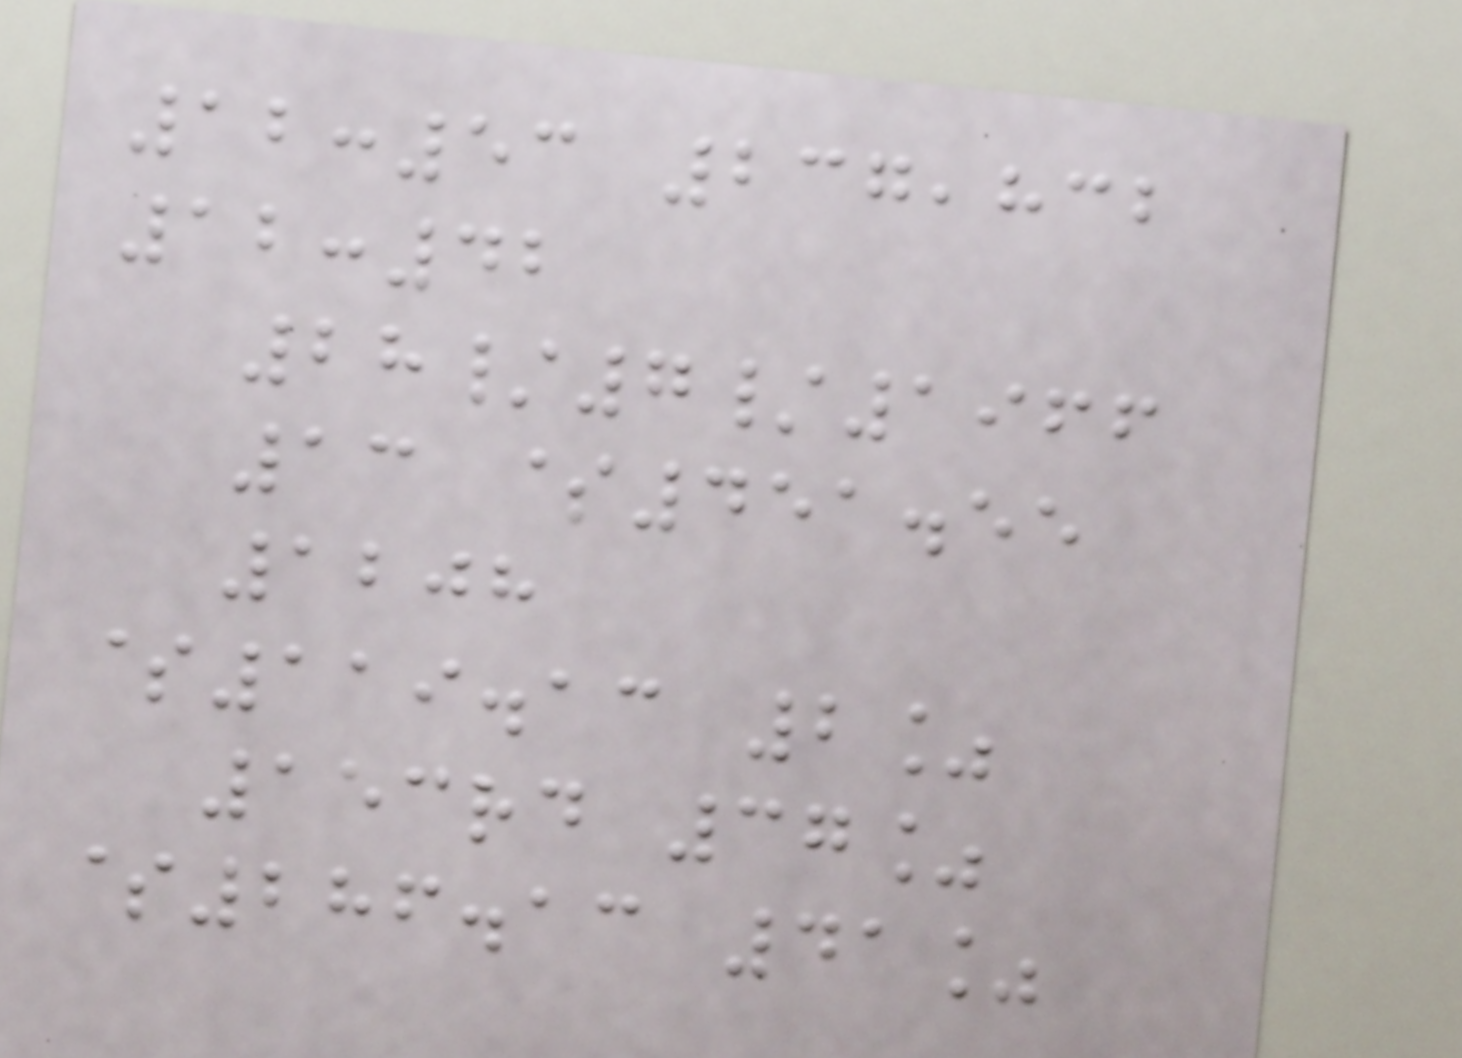12:53 237,832
12:42
28/7/1966
13 $451.55
1208
$119.13 2%
153rd 37%
$286.13 41%
